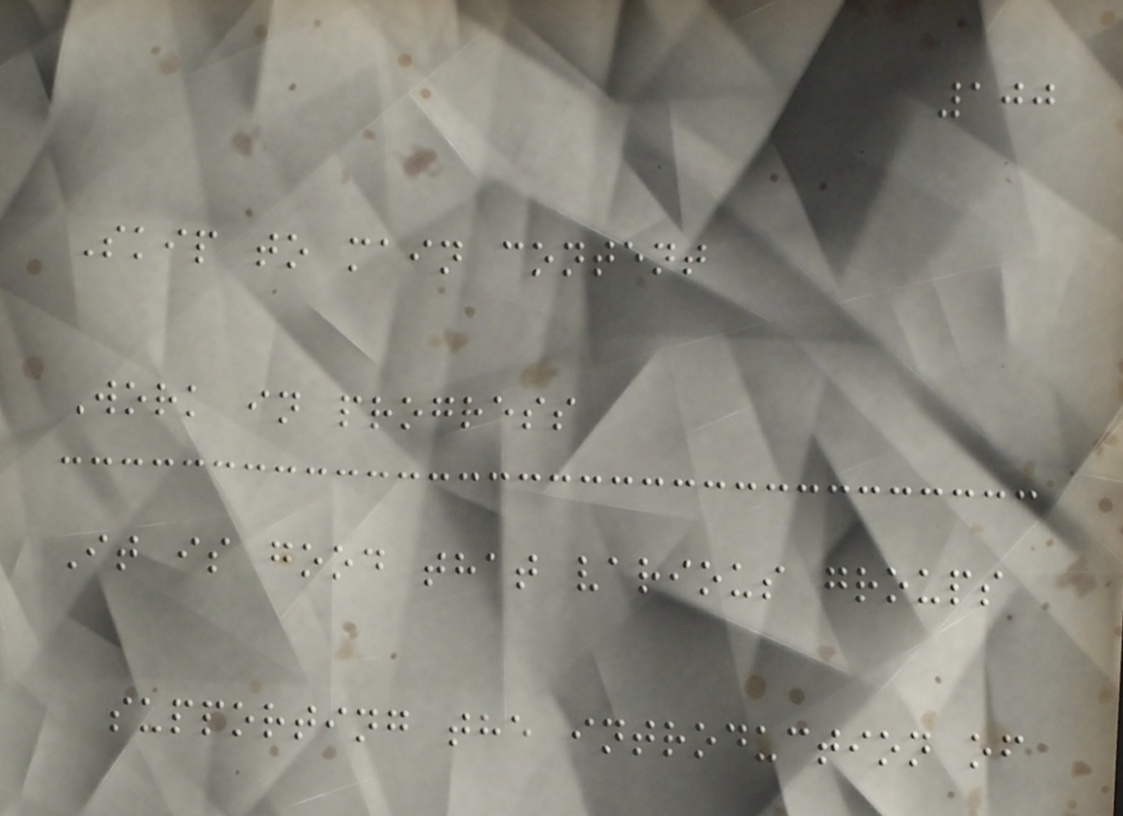100
Skip to main content
Work in progress
It is good that various groups
supporting the introduction of
